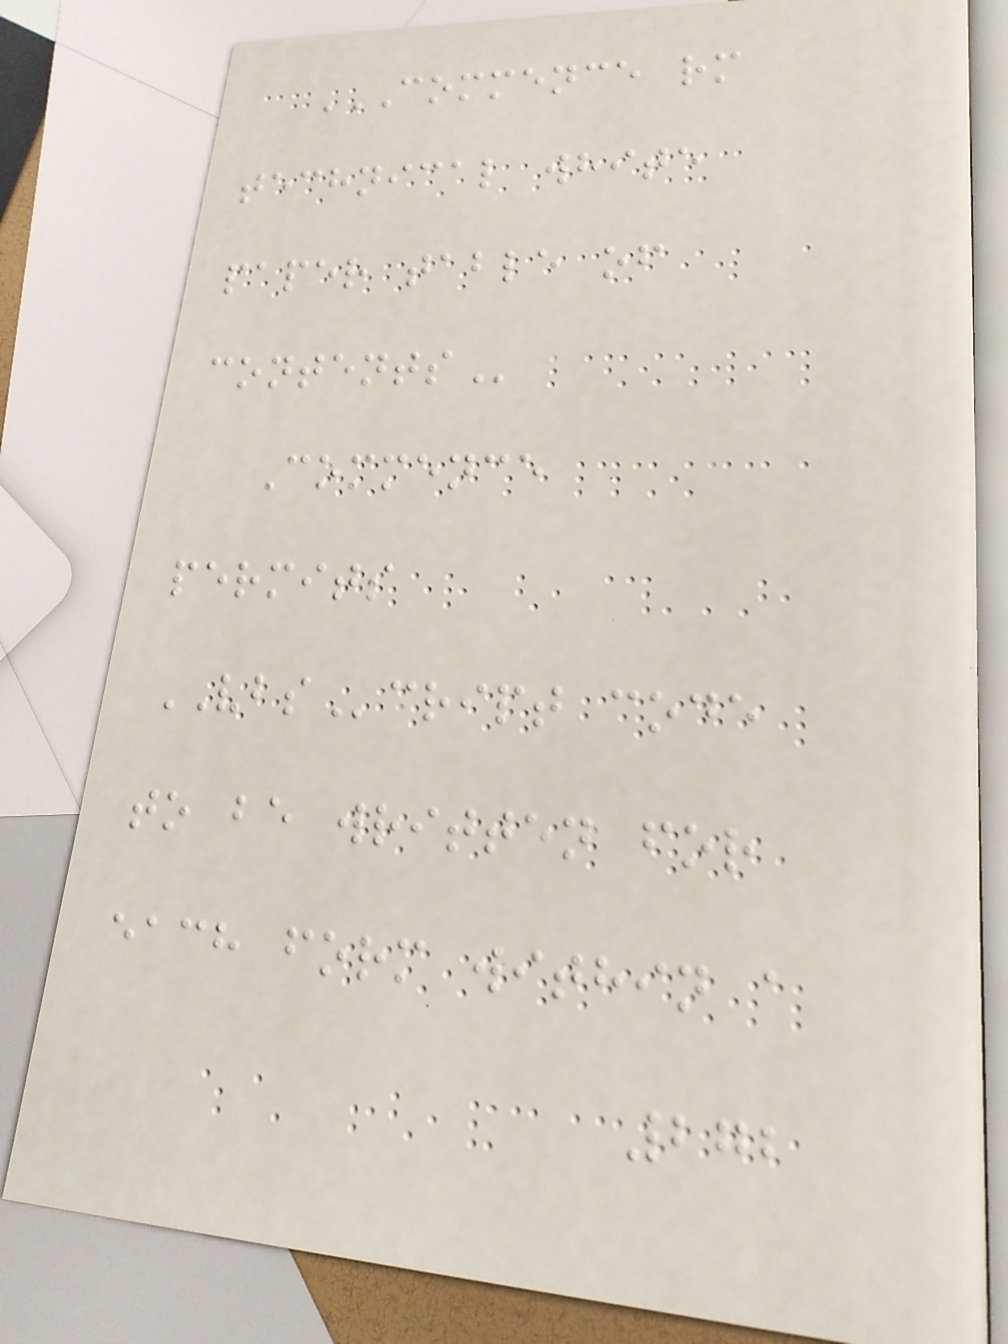COMMENCE RM
TECHNICAL WHITE
PAPER TABLE OF
CONTENTS
Commence
permits
VBScript code
to be written for
each form within a
272
